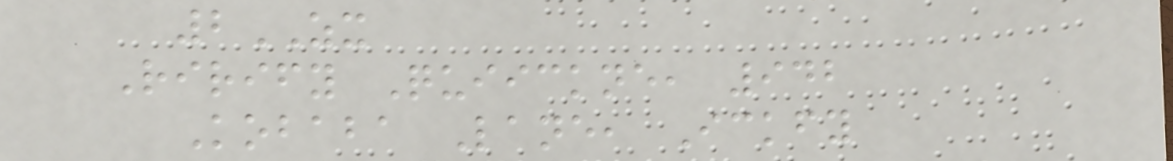2ZX
Rirify Quiickne, 942
Kobaba Lane, Ickfy
